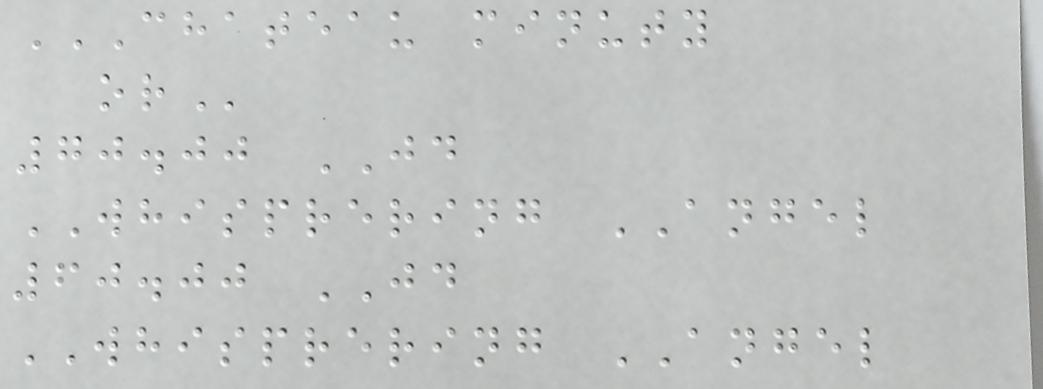CHATEAU MINUTY
OR
70.00 JD
WHISPRERING ANGEL
60.00 JD
WHISPRERING ANGEL
